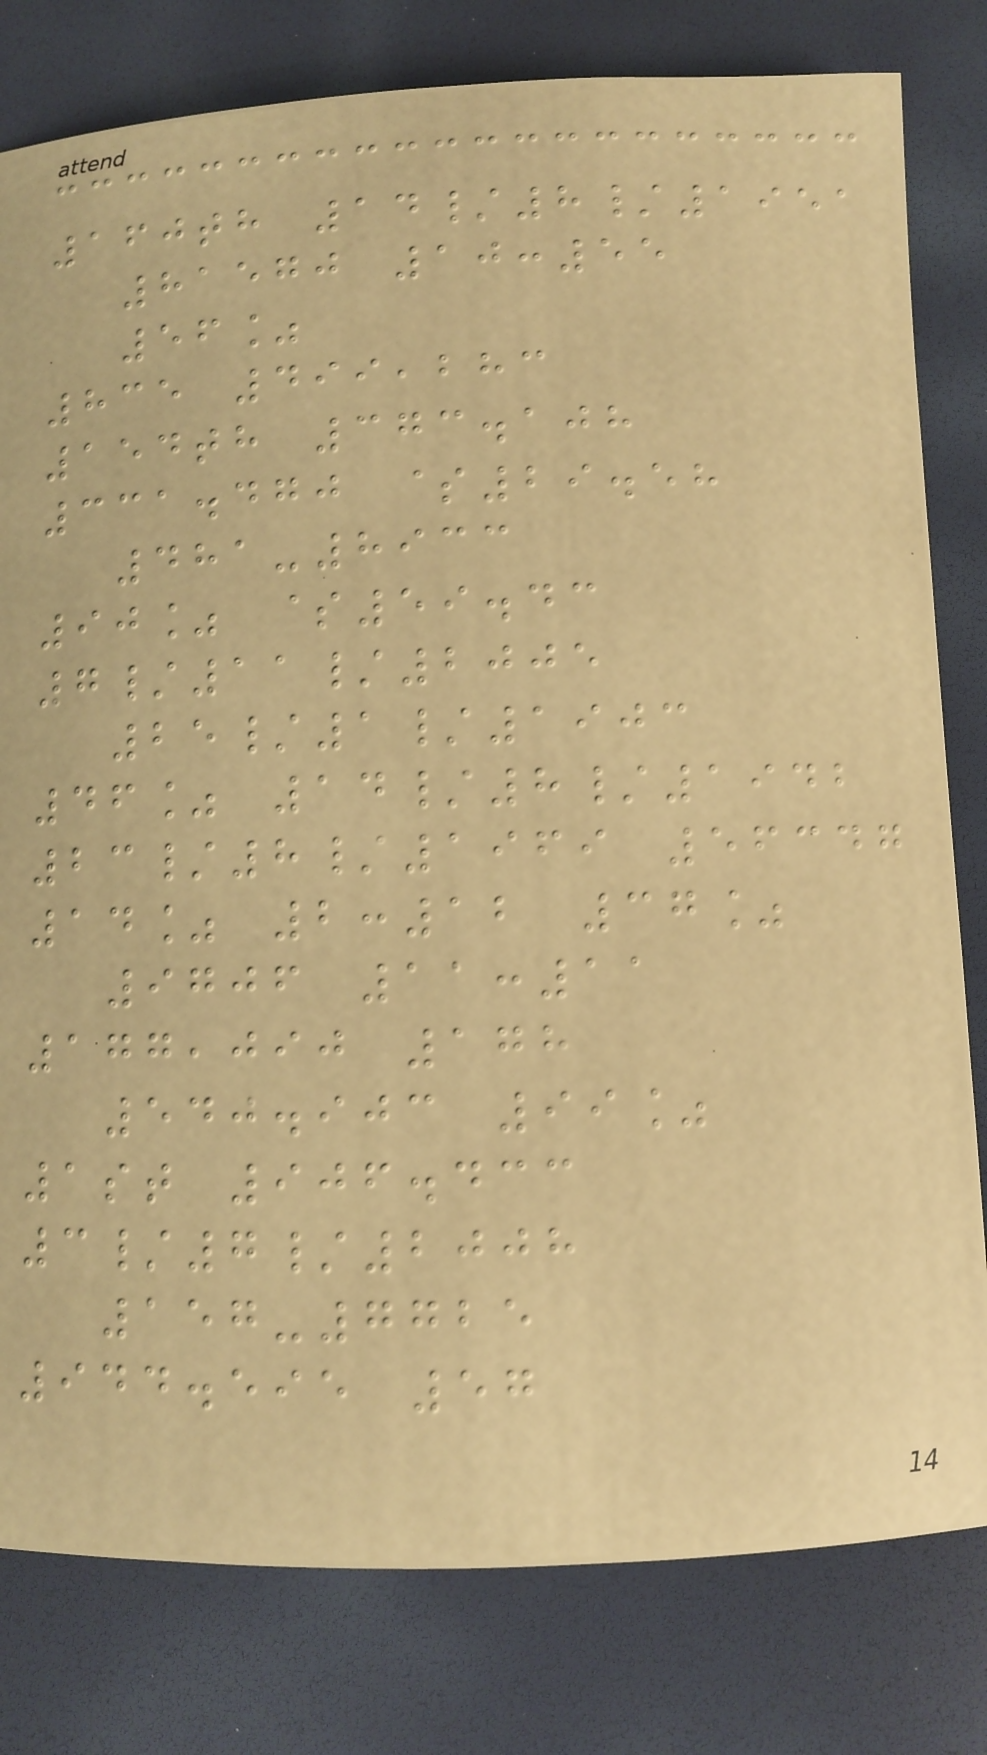160th 14/8/1951
81570 10:55
56%
835 499,283
154th 373.108
331.470 $29.58
481-8933
90% $59.43
7/11/2005
25/1/1903
46% 14/8/1942
23/8/1969 56347
14% 2:12 37%
9706 11:11
177,090 178
540.903 99%
1st 906.433
3/7/2008
157-7725
944.595 57
